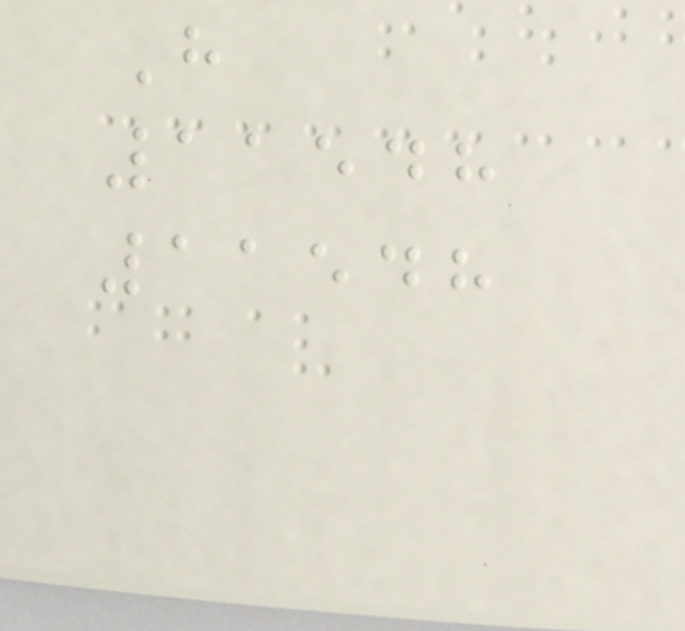H
11548
11548
